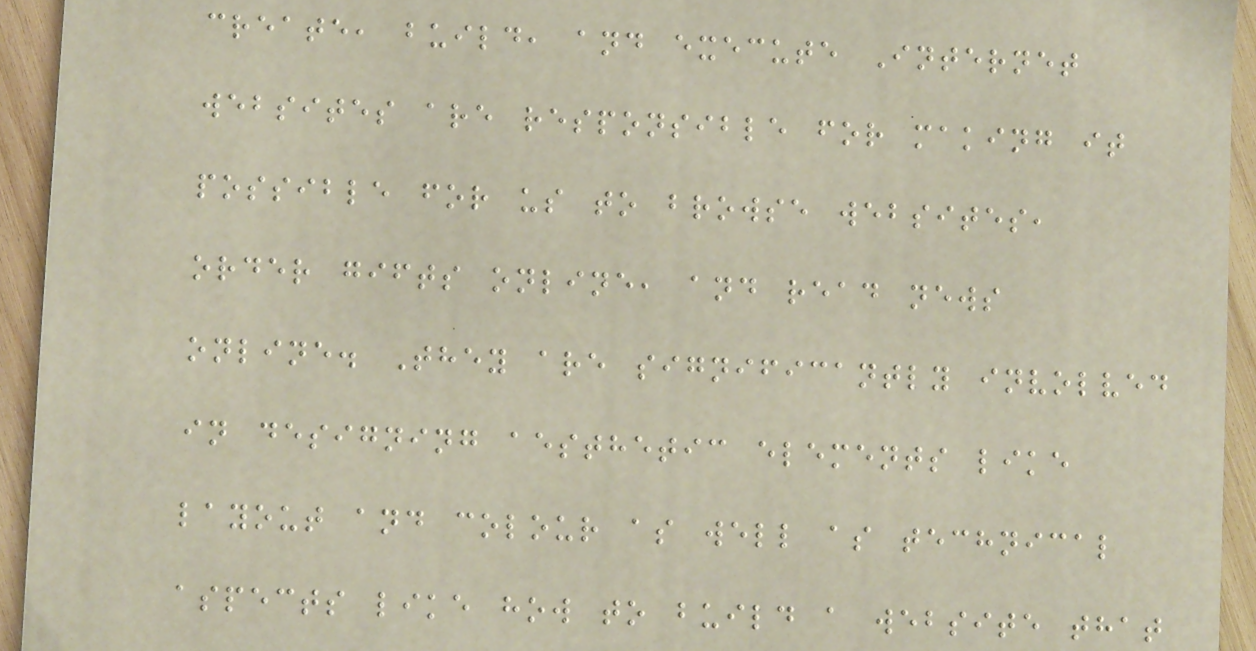create, build, and execute Internet
websites are responsible for making it
possible for us to browse websites,
order gifts online, and read news
online. They are significantly involved
in designing aesthetic elements like
layout and colour as well as technical
aspects like how to build a website that
